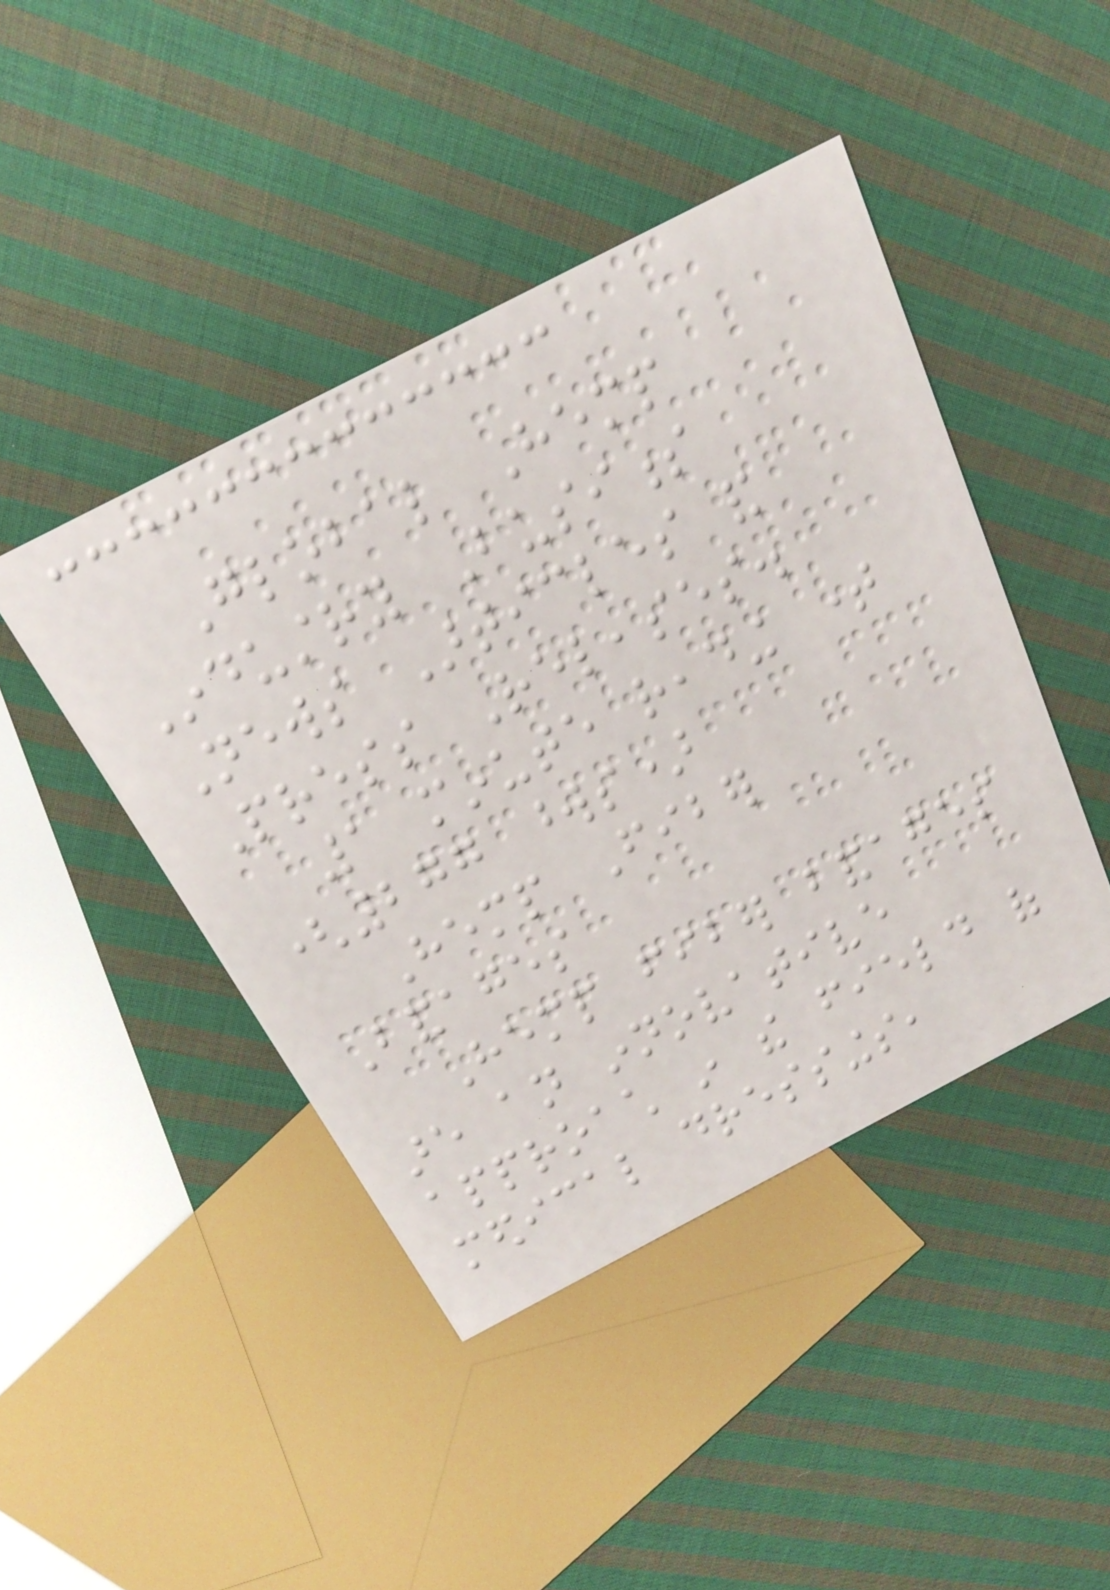Global Hemp
Industry Business
News Articles and
Press Releases.
1 minute reading time
(277 words)
Hemp Fiber
Bandages
Hemp fiber bandages
are an innovative
approach in the field of
medical dressings,
